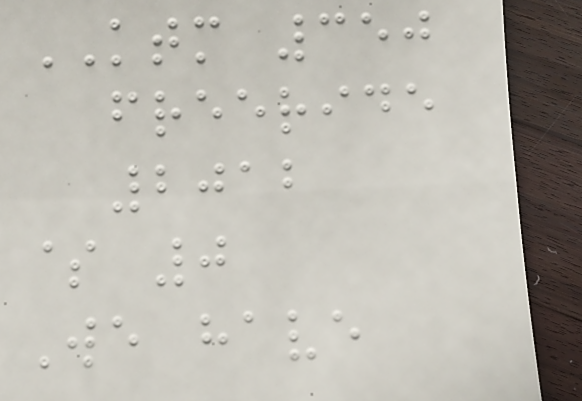KTM 350
freeride
2012
$ 0
We have
